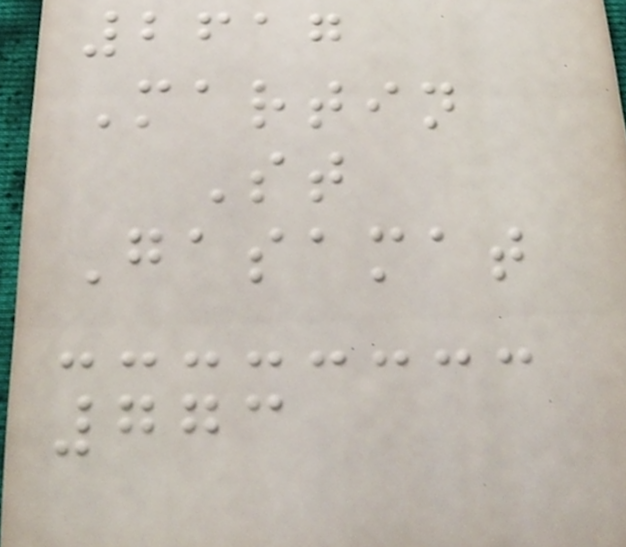2617
Martin
St
Gasamat
773
